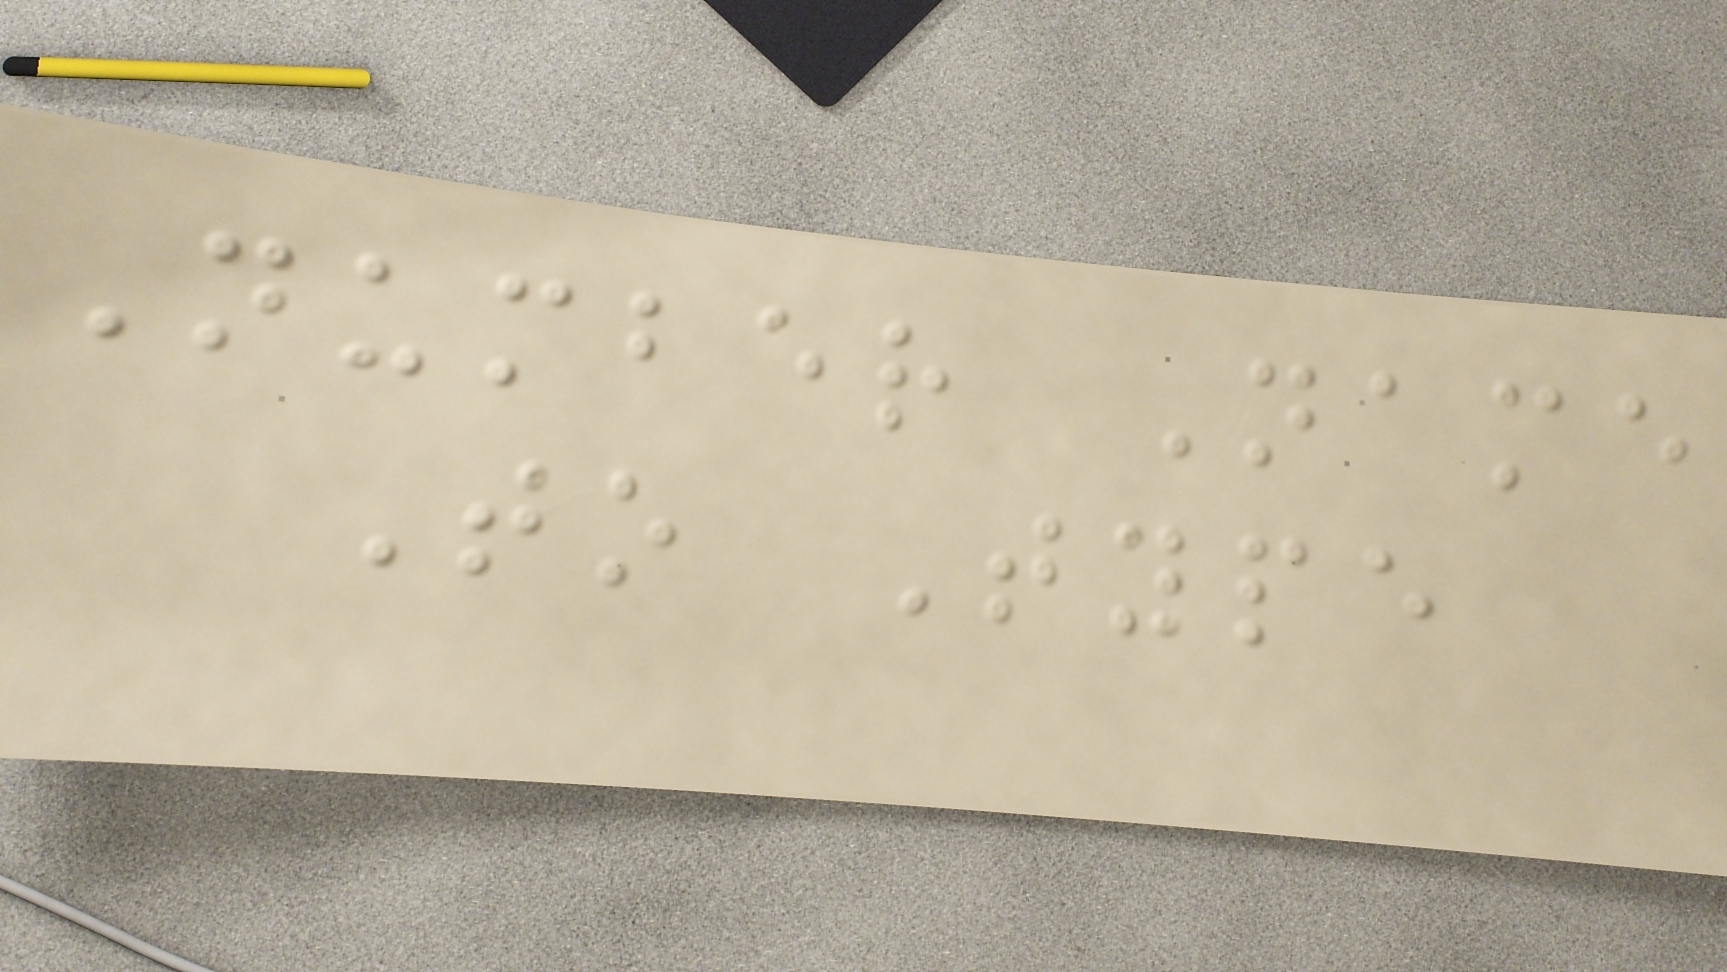Number Name
To Type
